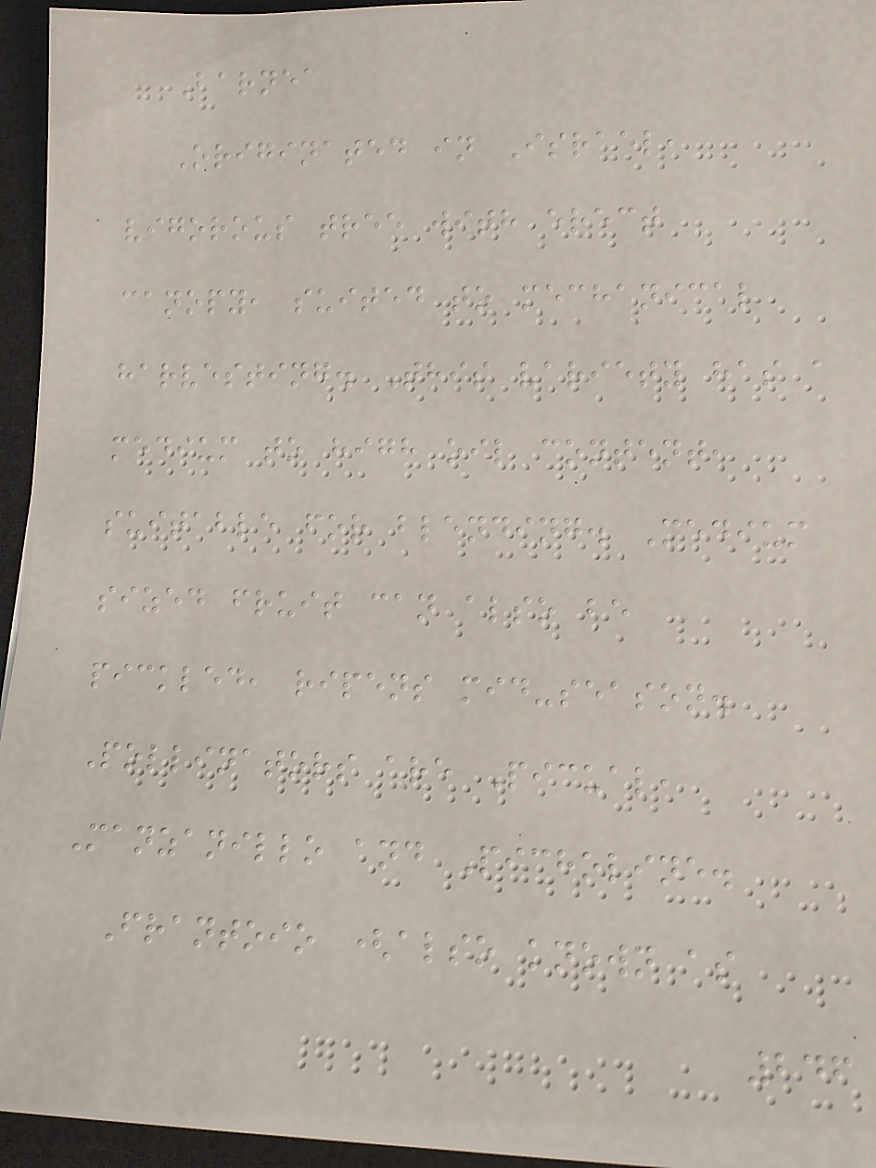Barnea
Originated in Israel,
vigorous tree with erect
canopy, suited to mechanical
harvesting. This variety has a
medium to high oil content,
suitable for blending. Medium
sized fruit can also be
pickled, ripens mid-season.
Pollinators are Picual,
Manzanillo and Picholine.
Frantoio (also known as
246
